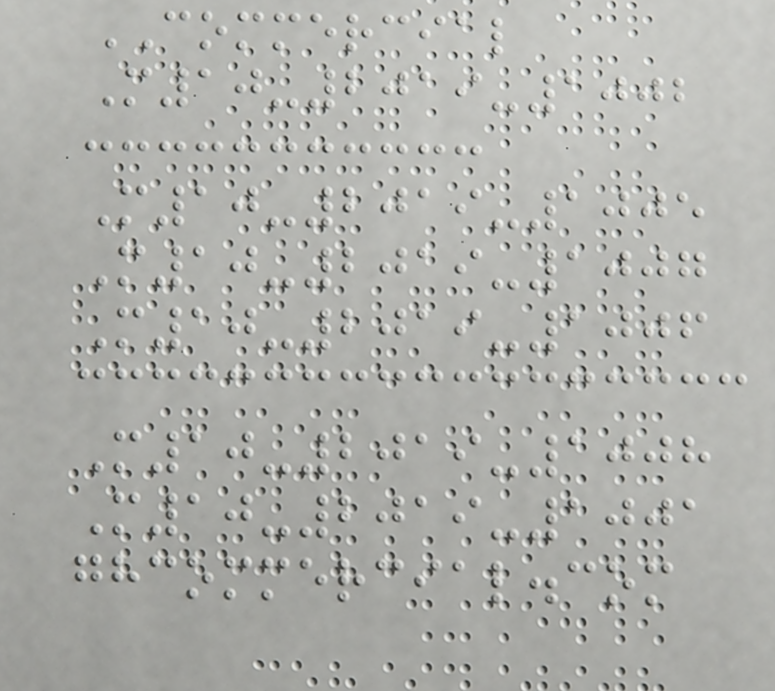COMMERCIAL
M10-2019-1002
M10-2019-1005
M10-2019-1007
M10-2019-1006
M10-2019-1008
M10-2019-1001
ghcommercial.com
